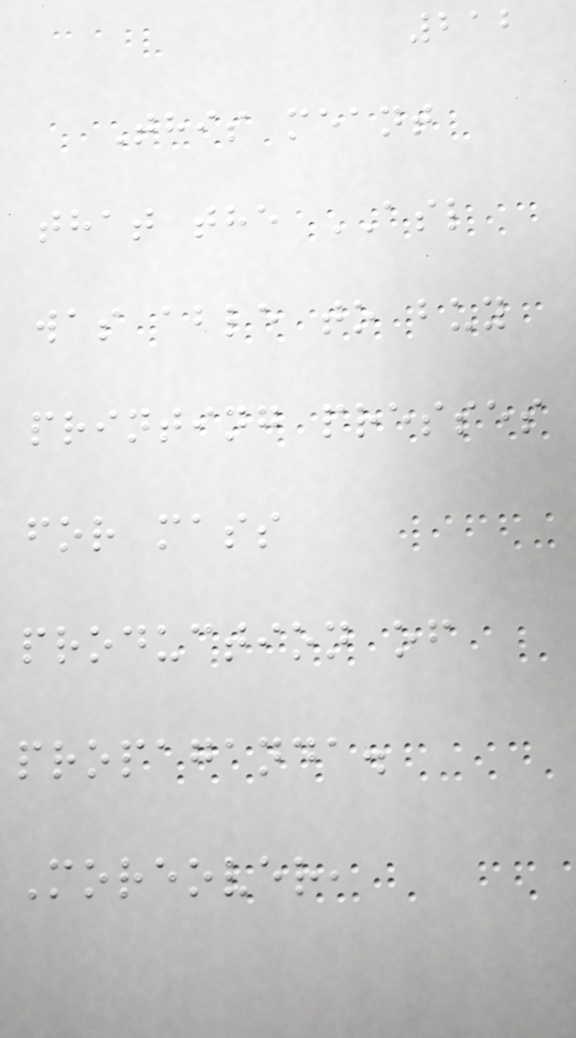212
This meant
that the ASL
was able to buy
printing presses
for mass
production of
propaganda.
Moreover,
